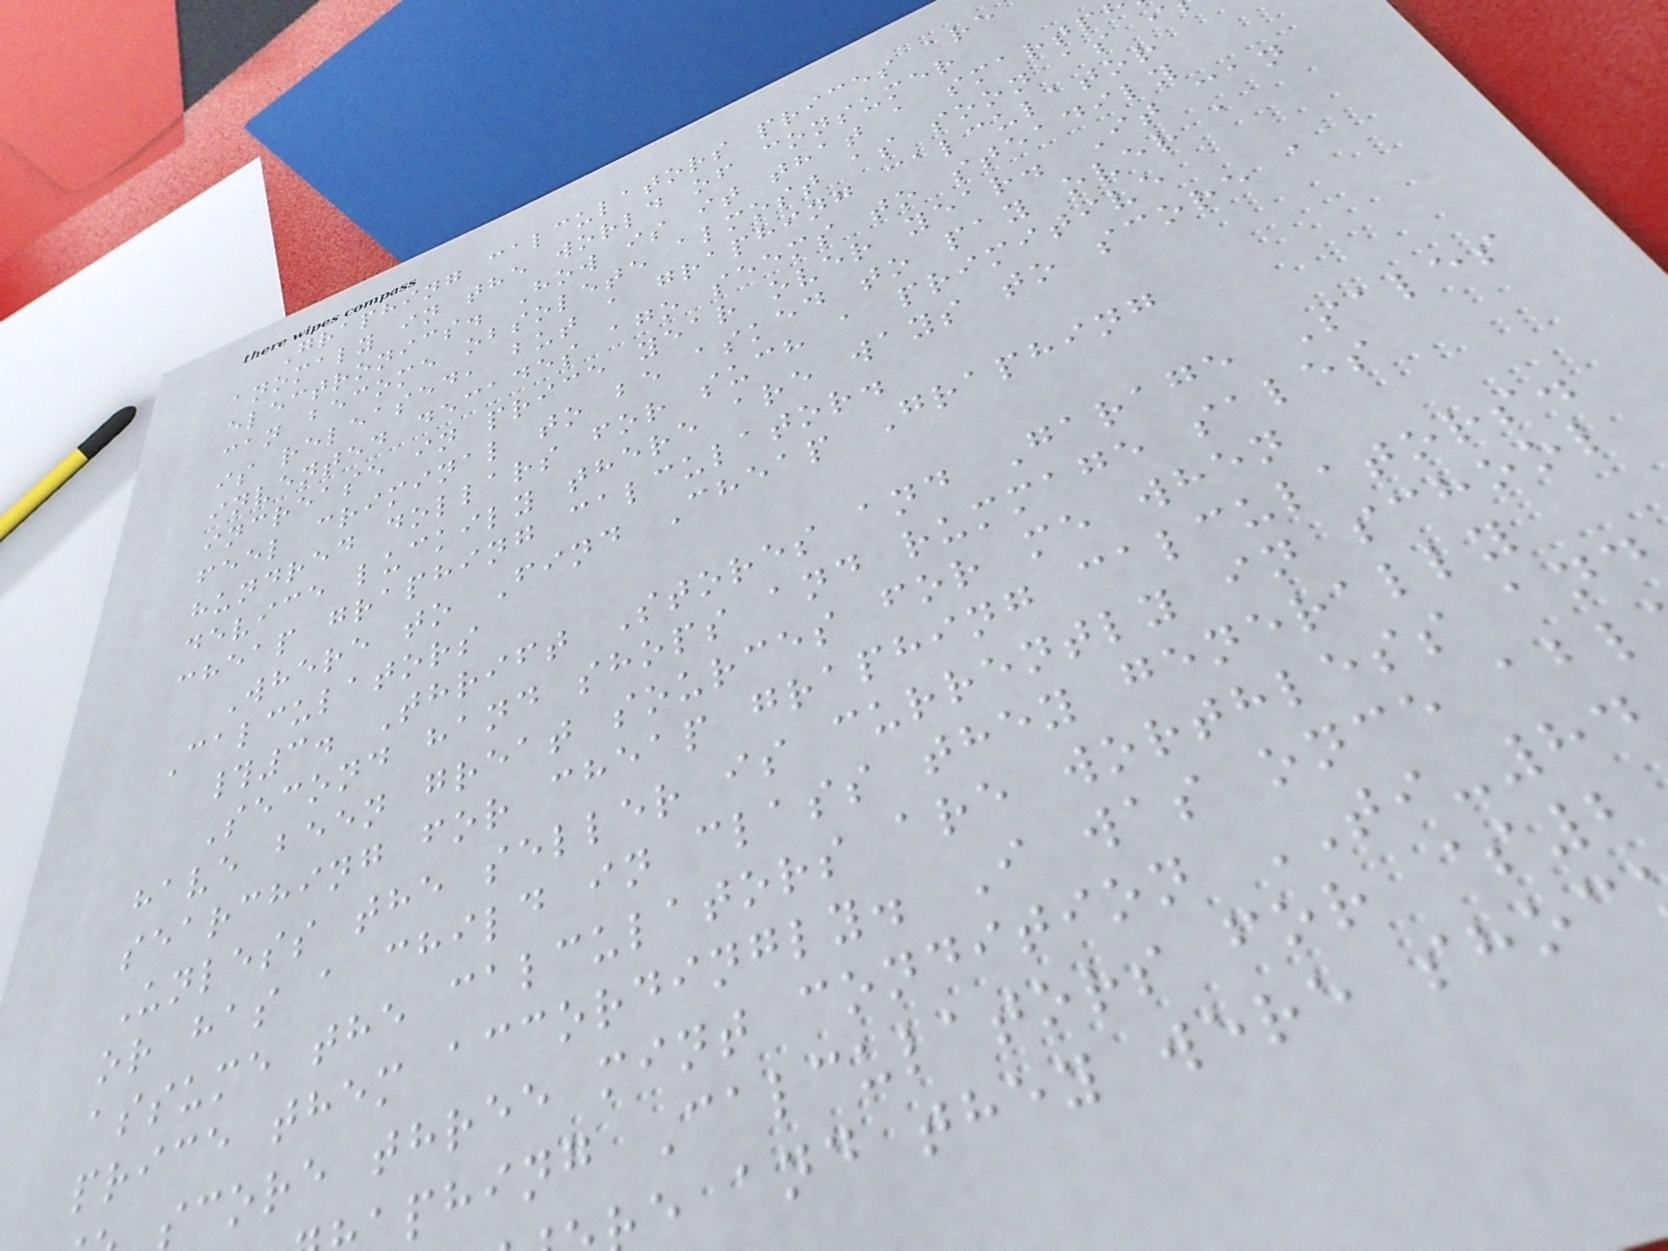Graphing calculators prices are
anomaly in the world of consumer
electronics. How is it that a smartp
can become obsolete almost as soon as i
is released, but a graphing calculator
invented decades ago seems to steadily
increase in price year over year. It can
feel criminal to be asked to pay over a
hundred dollars for such a primitive
device luckily there are ways to score a
cheap graphing calculator.
Where to Find Cheap Graphing
Calculators
#3. Thrift Stores and Garage Sales
Second hand shops and rummage sales
have been great sources for me when
searching for cheap graphing calculators.
Unless the seller is currently in school
or has a child in class they generally
assume the calculators are worthless and
price them accordingly. I was once abl
score three mint condition TI-84
phing Calculators for $2
e and they were shoc
